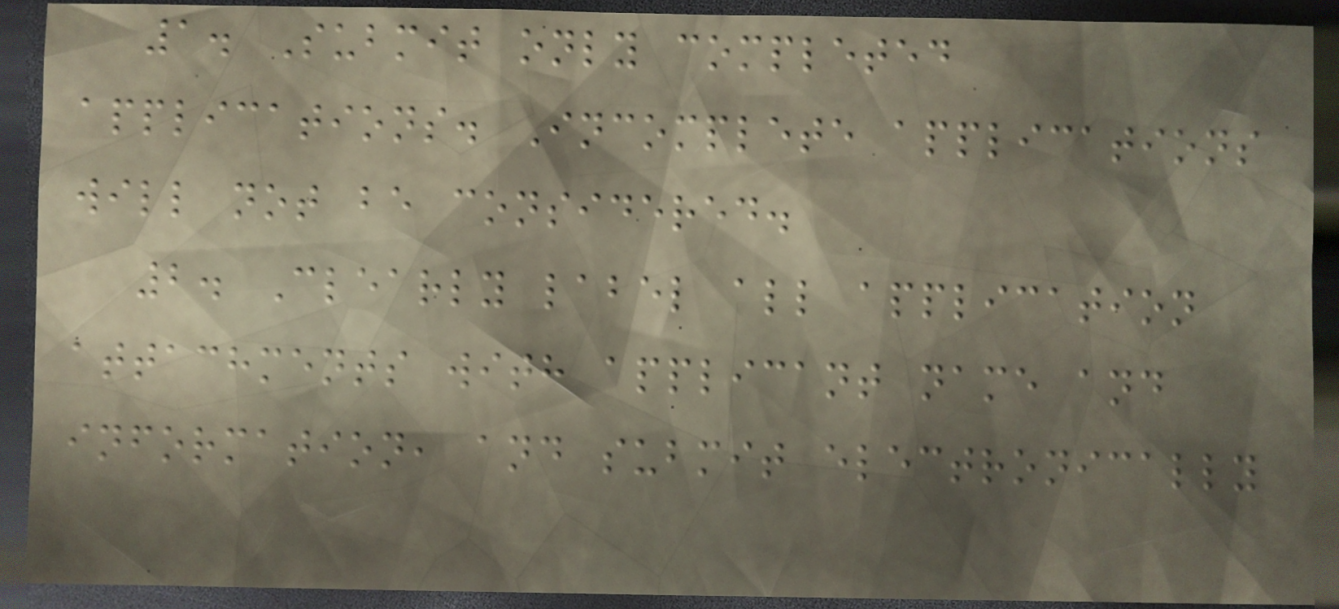1. Submit only completed
applications. Incomplete applications
will not be considered.
2. Clearly label all application
attachments with applicant name and
information, and submit electronically
